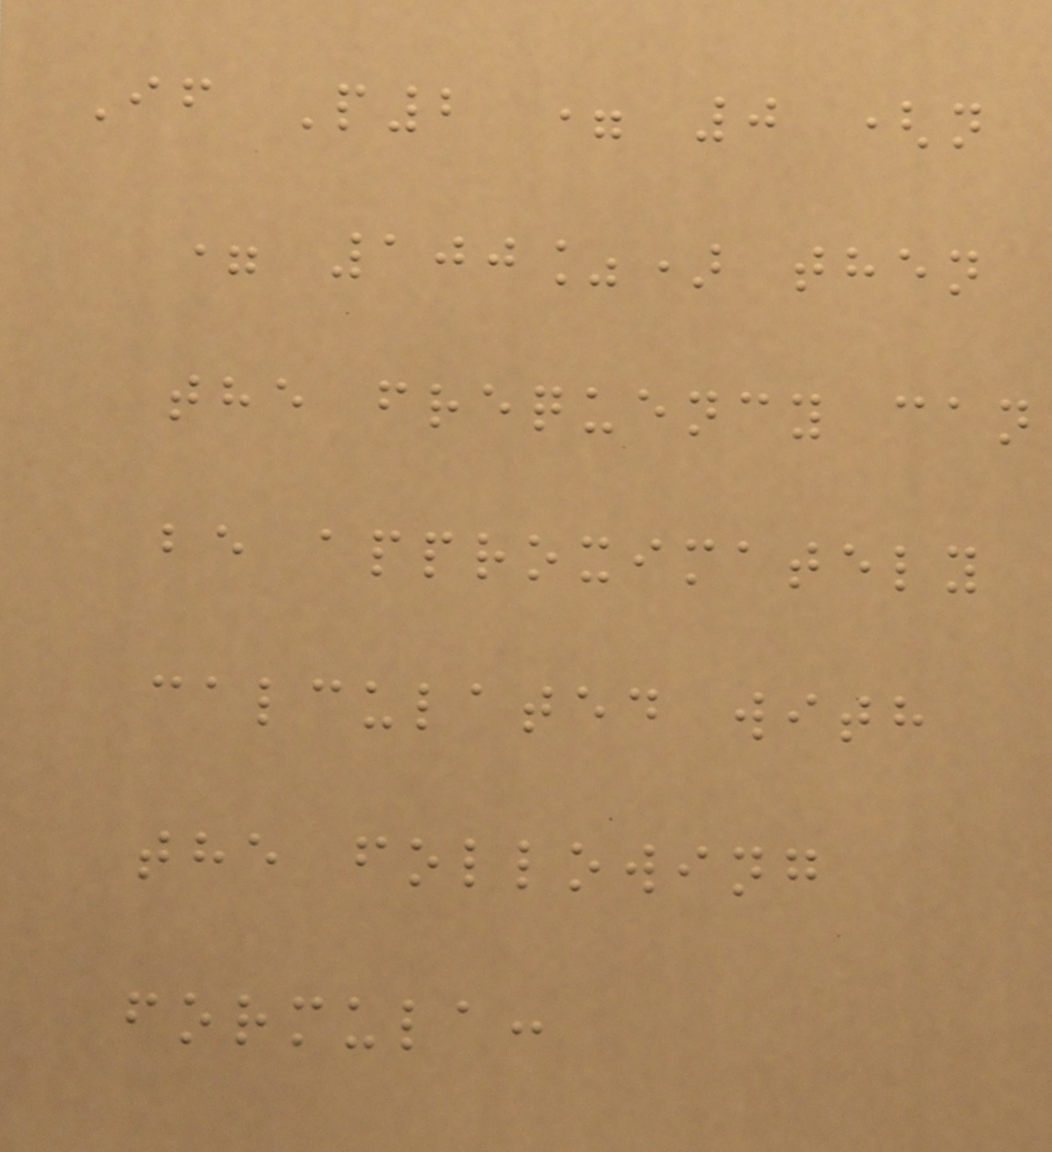If P2 = 0 (n
= 100%) then
the frequency can
be approximately
calculated with
the following
formula:
